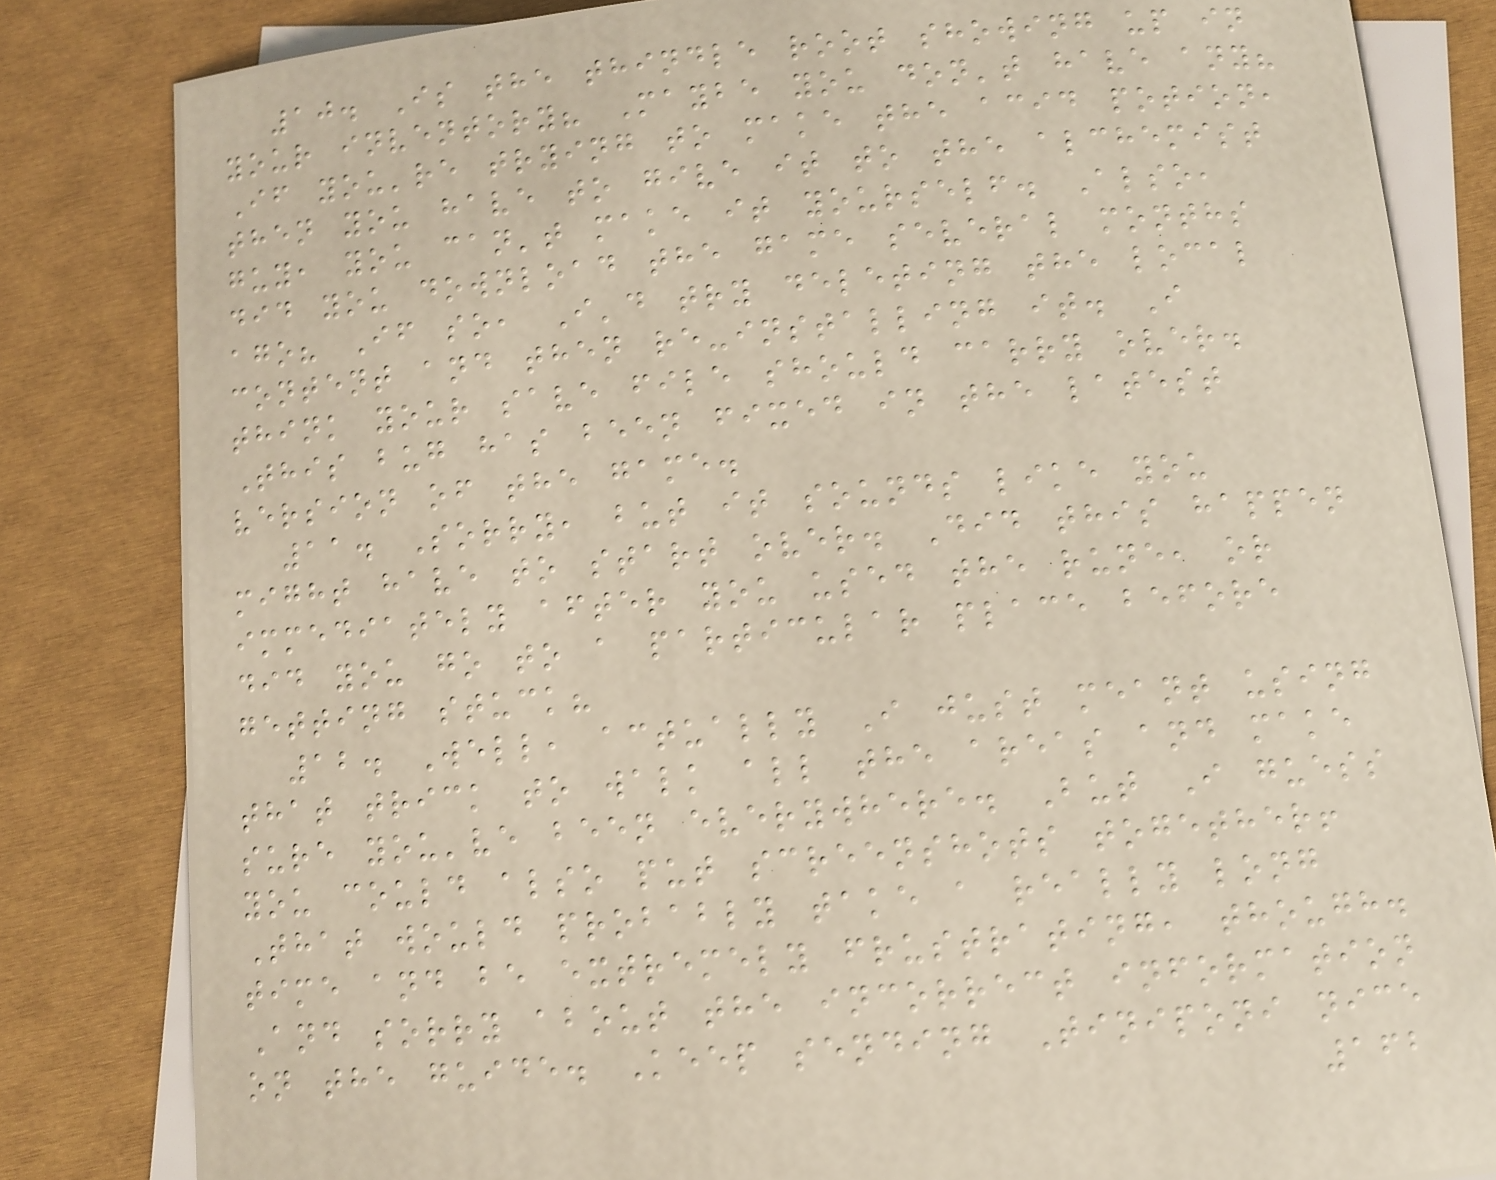10. Is the thindle root showing up in
your inventory? Maybe you don't have any?
If you're trying to make the acid potion,
then you have to give it to the alchemist
guy, you can't make it yourself. Also,
did you download the game several months
ago? If so, I'd try deleting the local
content and then re-installing it. I
think your save file should carry over.
This bug has been fixed in the latest
version of the game.
11. Sorry, but it sounds like you
might have to start over. Did this happen
immediately after you used the rune, or
did you go to a particular place before
getting stuck?
12. Well, actually I just meant using
that trick to walk all the areas and make
sure you've been everywhere. But I guess
you could also put screenshots together!
That would probably take a really long
time and be extremely frustrating, though.
And sorry about the incorrect information
on the guide. Keep sending Tiniponi nice
162
